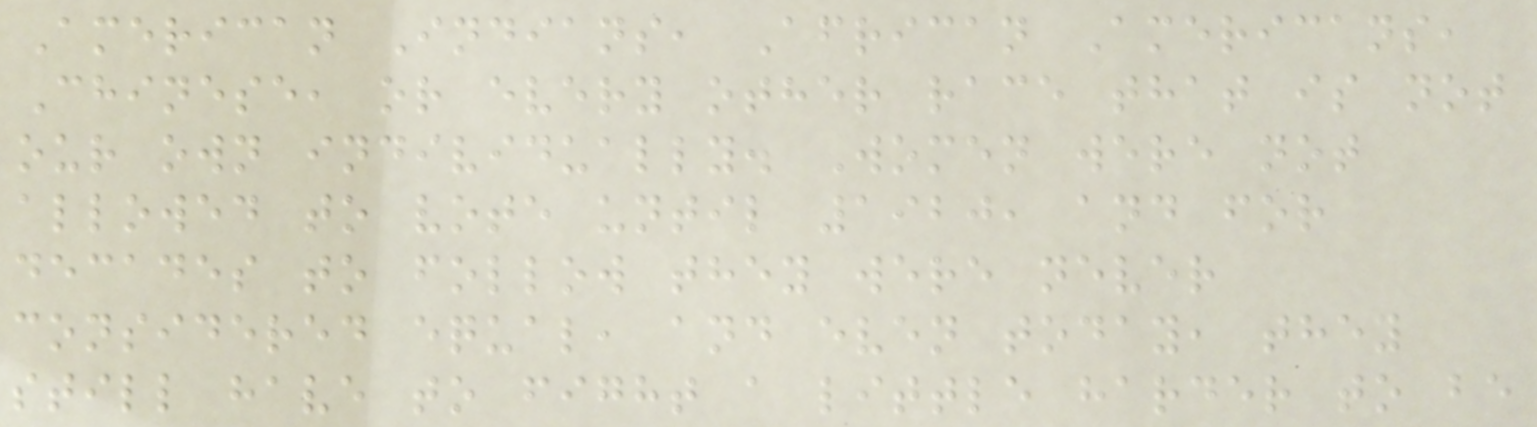American Indians, African Americans,
Chinese, or every other race that is not
our own individually. Women were not
allowed to vote until 1920, and for
decades to follow they were never
considered equal, and even today, they
still have to fight a little harder to be
